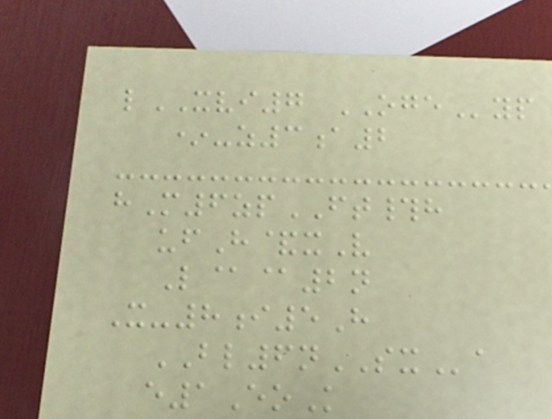lXVI7 OGEyp
*-z3a2
hM6zpFT#h
ufH&xV
L@@2n
X-8i5H
BL6nSXa
e1EoK
